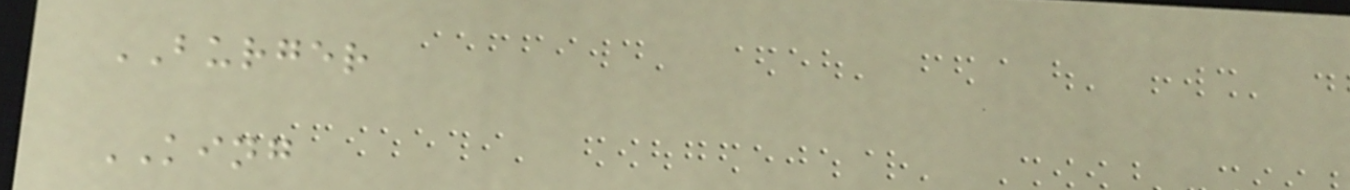BURGER
KING
